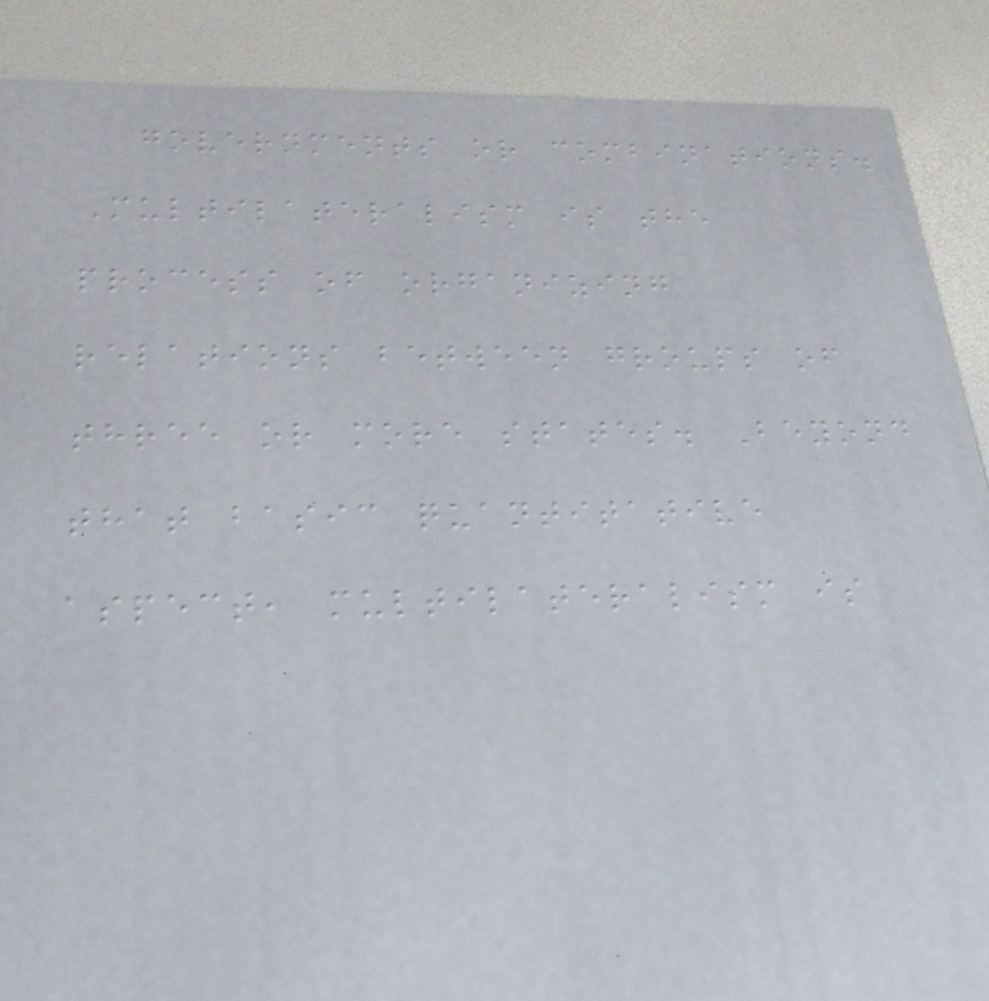governments or combinations.
Multilateralism is the
process of organizing
relations between groups of
three or more states. Beyond
that basic quantitative
aspect, multilateralism is
